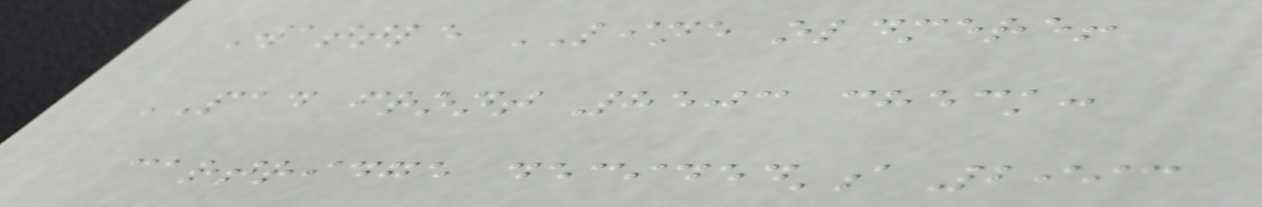Wattle LINE oldmere!
PAD front 8503 check:
cartridge decided's 2993
